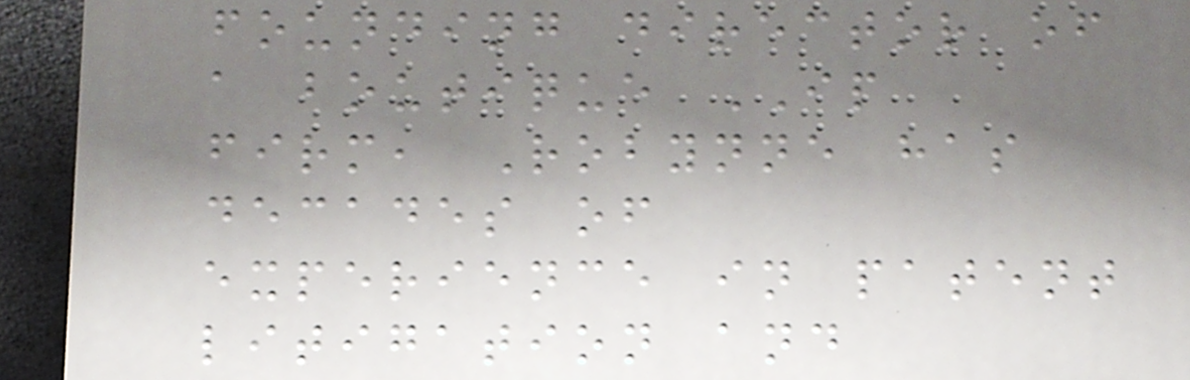founding director of
a boutique IP
firm, Robynne has
decades of
experience in patent
litigation and
